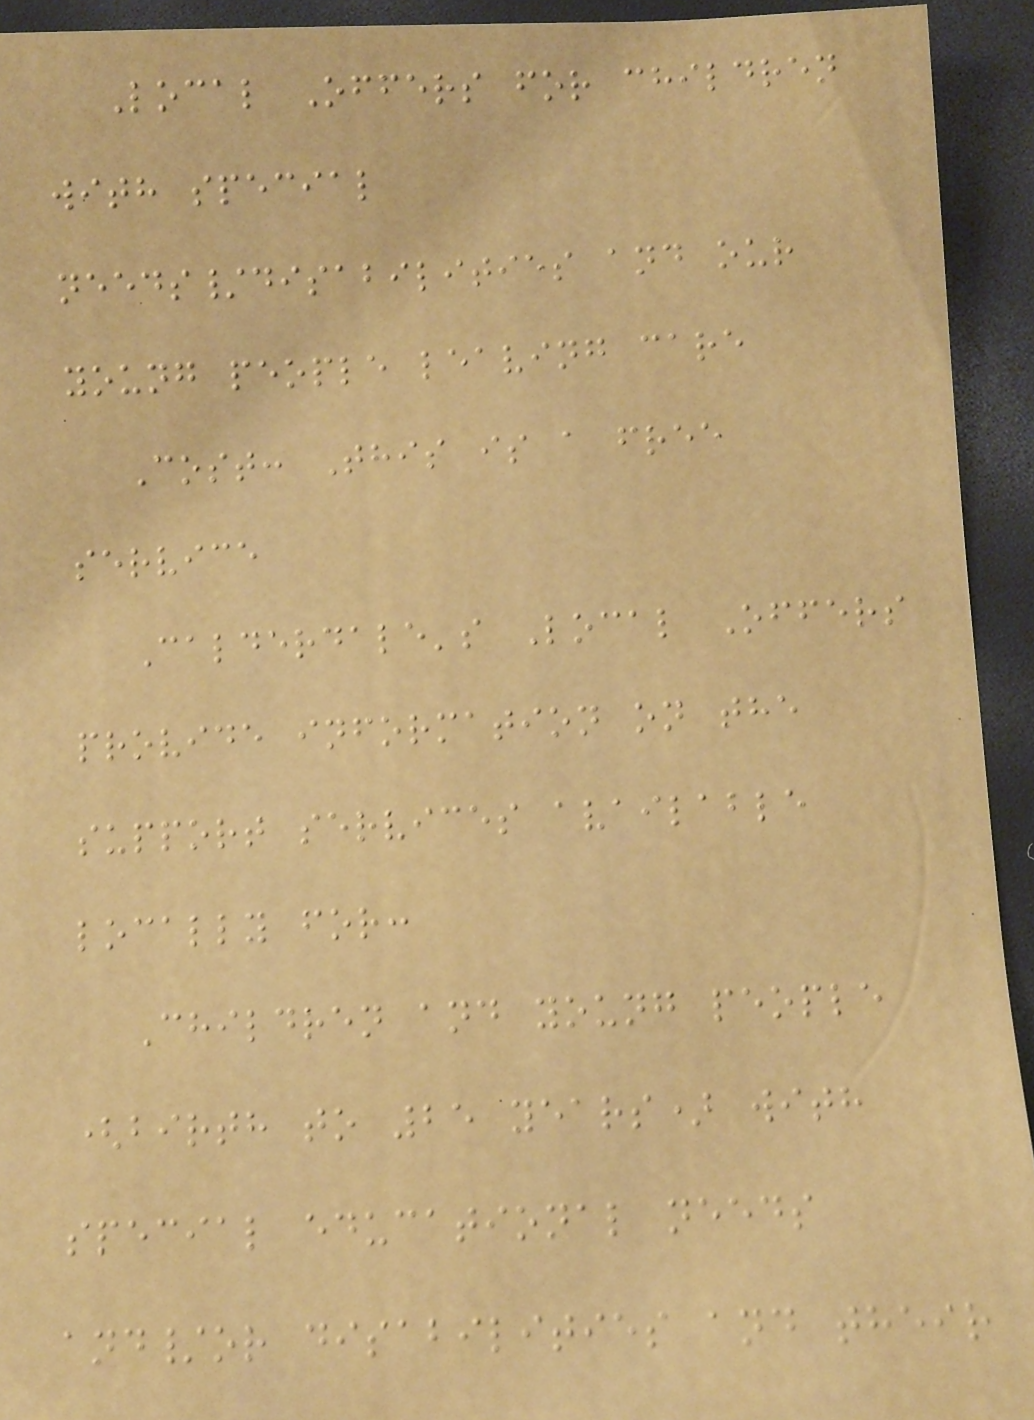Local Offers for children
with special
needs/disabilities and our
young people leaving care
Cost: This is a free
service
Calderdale's Local Offers
provide information on the
support services available
locally for:
Children and young people
(birth to 25 years) with
special educational needs
and/or disabilities and their
